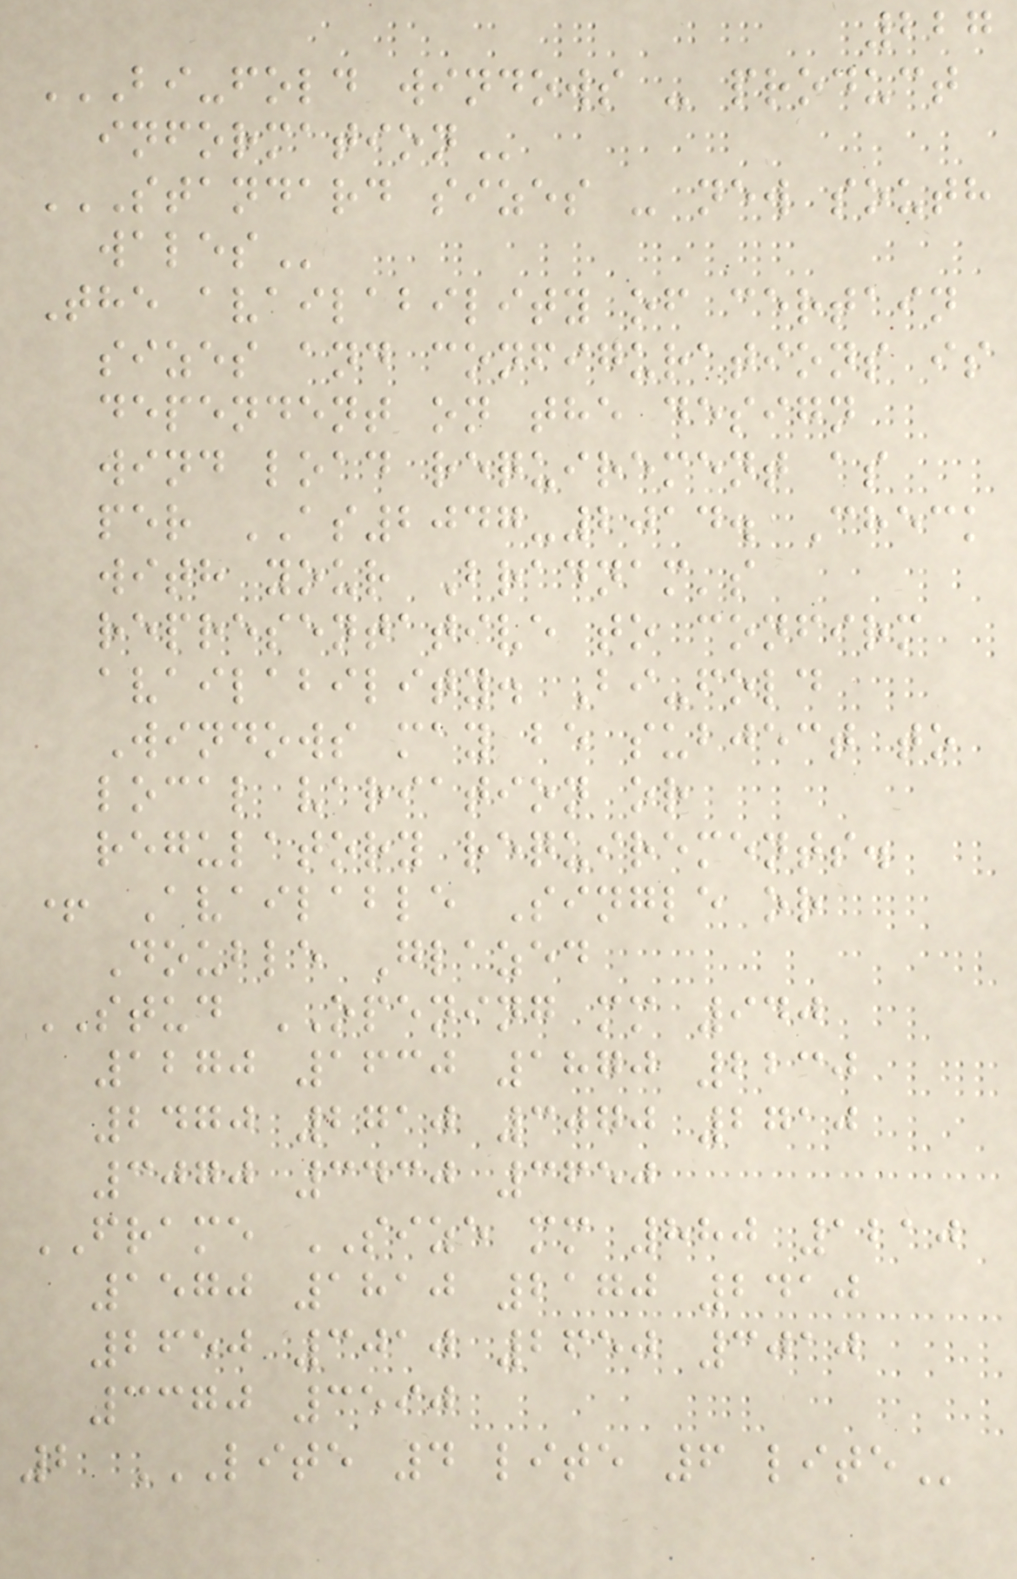227
BI-FOLD WINDOWS - PRODUCT
INFORMATION
STANDARD SIZES - NEW SOUTH
WALES
The availability of certain
sizes and configurations is
dependent on the design
wind load requirement as
per AS2047-2014. Check
with your Bradnam's
representative to confirm
availability. Bi-fold
Windows may be subject to
local variation or
regulatory requirements.
+ Available Single or
Double Glazed
STUD OPENING mm 940
1270 1630 1870 2230
2470 2710 3070 2710
3070 3430 3650
FRAME SIZE mm 880 1210
1570 1810 2170 2410
2650 3010 2650 3010
3370 3590
2 LITE 4 LITE 6 LITE
